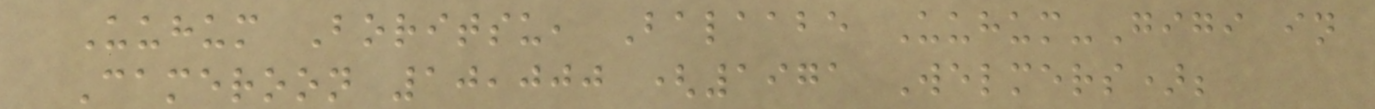Uuhum Boritsu, Balaabe Uuhum-Gigi in
Cameroon 10,000 (1971 Welmers);
